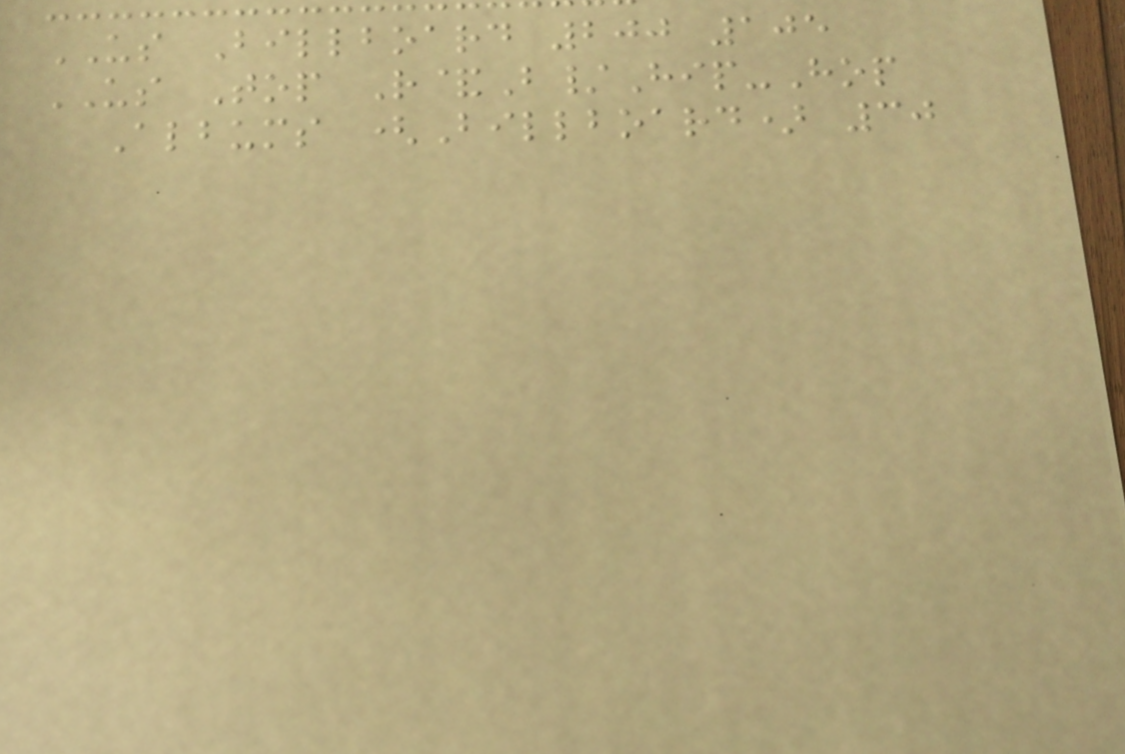US Billboard 200 105
US Top R&B/Hip-Hop
Albums (Billboard) 30
